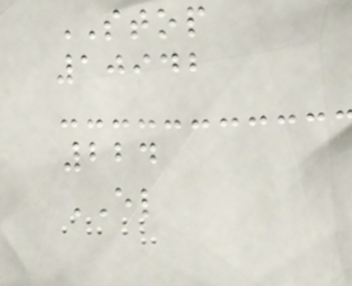STOP
10942
224
EL
